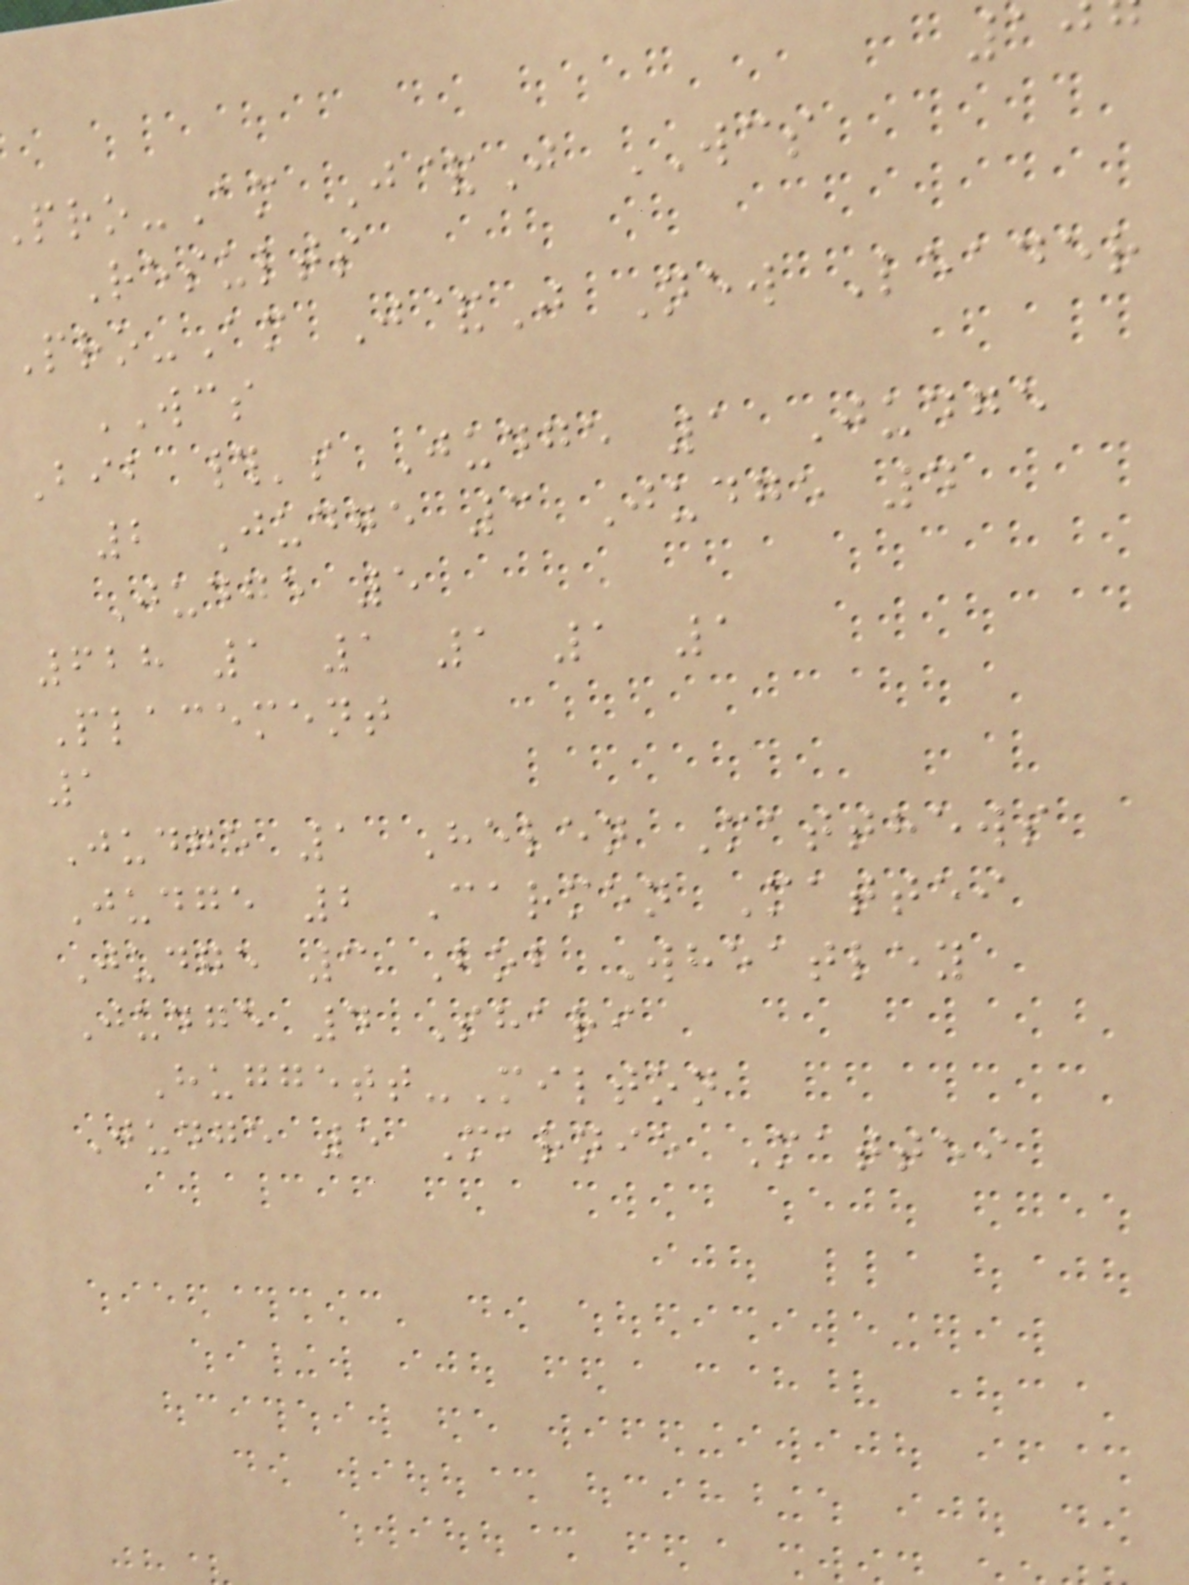ro-Am J&J WCS
Results
Pro-Am J&J New Leader
WCS
Bib #'s Judge 1 Judge
2 Judge 3 Judge 4
Judge 5
628 1 1 1 1 1
Placement
1
Judge 1 Helen Matthews
Judge 2 Carmen Mattei
Judge 3 Bob Wheatley
Judge 4 Shari
Huggett-Milton
Judge 5 Marnie Mattei
